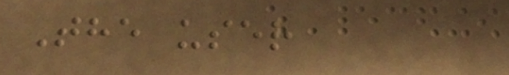The user
